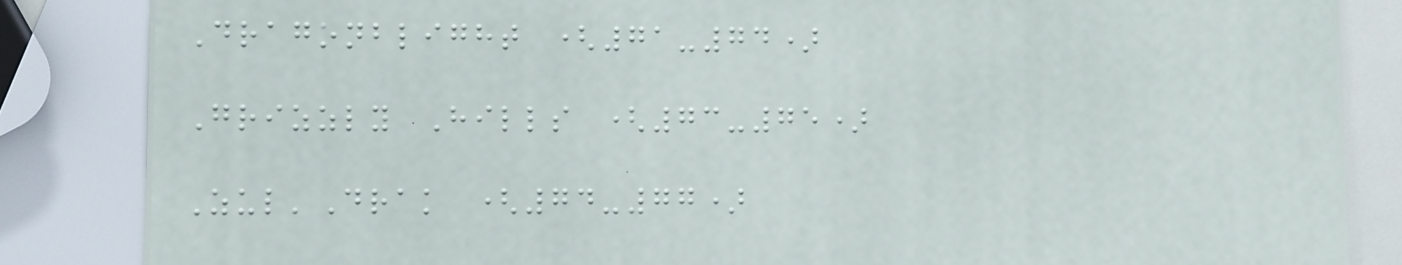Dragonblight (71-74)
Grizzly Hills (73-75)
Zul'Drak (74-77)
